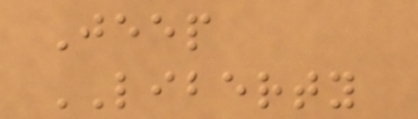Jeep
LIBERTY
